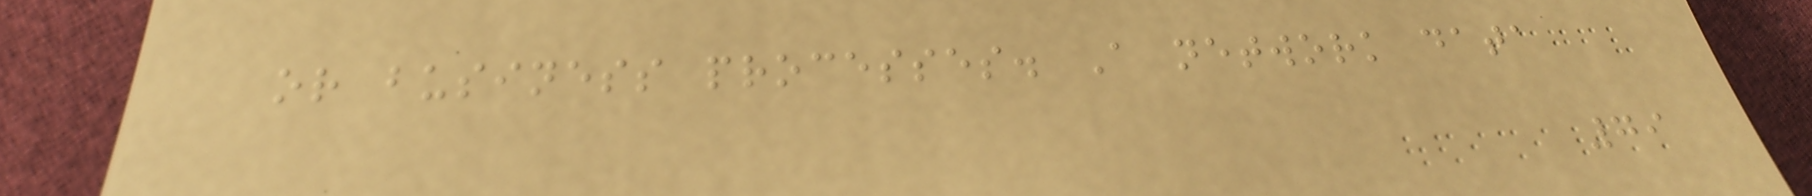or business processes. A network data
79
